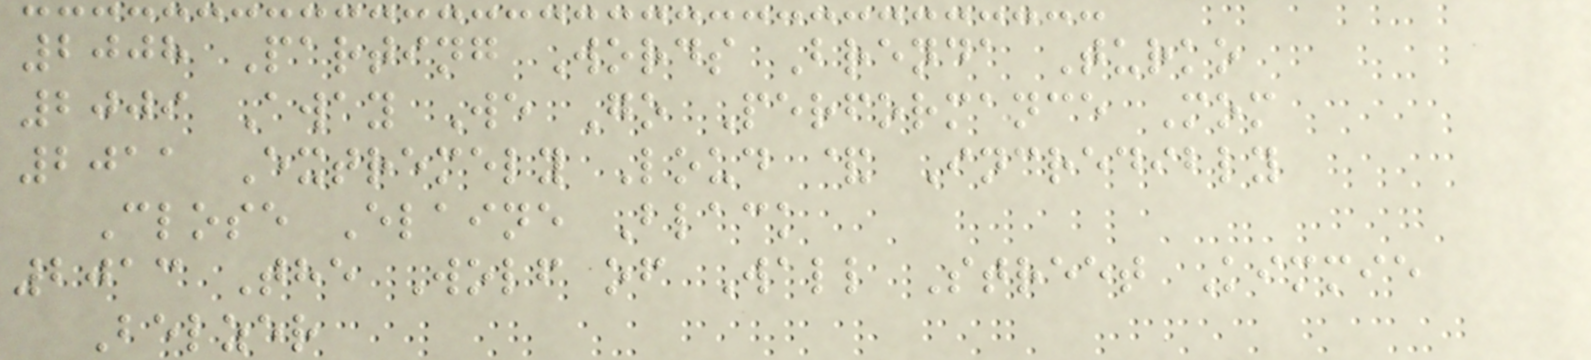2008 Parting Words Brenda Turko
2009 Away We Go Performance Mom
2011 Extremely Loud & Incredibly
Close Elaine Black
2013 The Wolf of Wall Street Kimmie
Belzer
